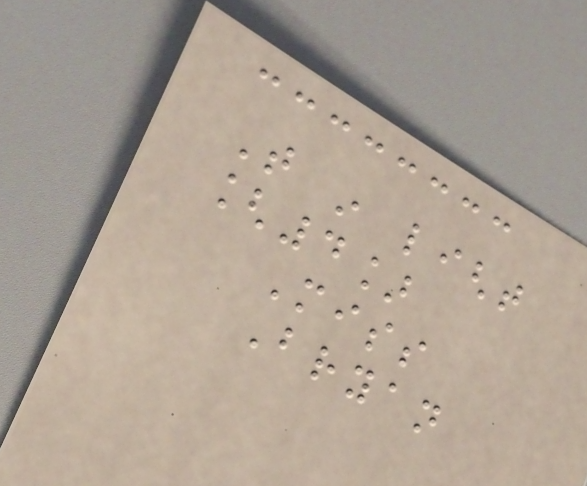That in light
[4]
Miss
Bryan
